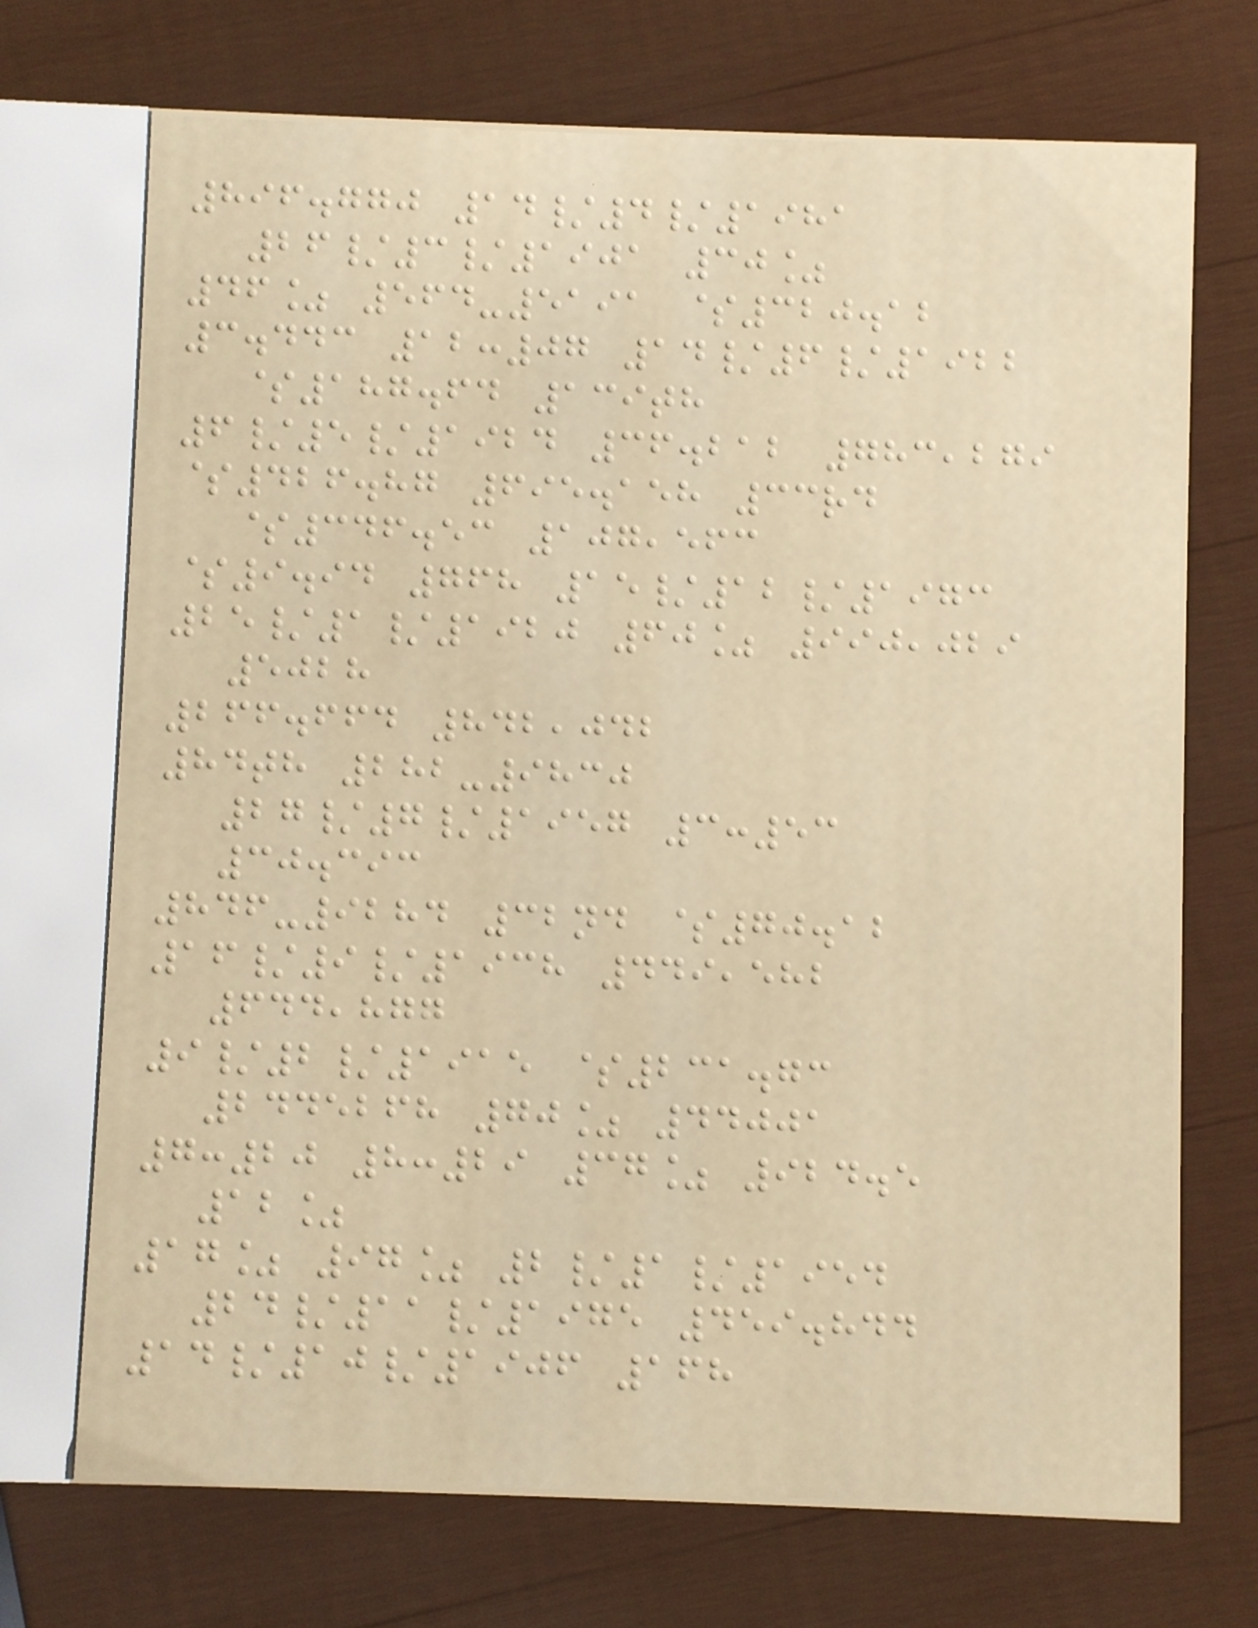896.770 14/4/1981
26/3/1901 30%
46% 564-5191 $320.12
3.443 12:07 14/6/1922
$187.64 139th
6/5/1924 36.212 783,279
$426.87 695.158 33rd
$346.53 107,563
$9.94 768 15/12/1973
25/1/1920 60% 990,029
5028
266.664 842,042
84th 282-9830
27/7/1957 3:53
30.393
846-9284 32nd $70.12
16/9/1938 449,582
644,877
9/2/1915 $231.73
2445268 70% 44001
7:20 8:29 37% 924.5
12%
17% 97% 2/1/1954
24/11/1975 459.844
14/10/1906 168
